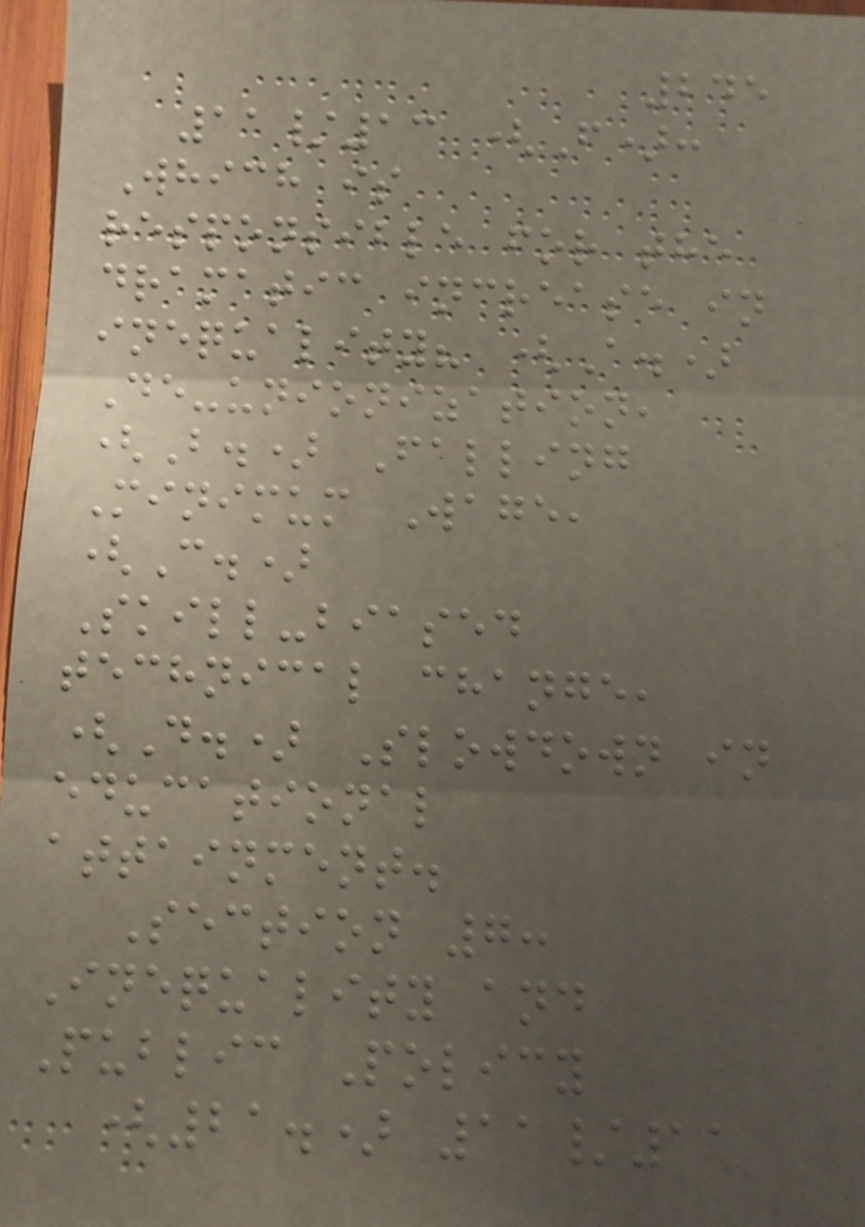245
11/13 (F):
Which is
responsible for the
dramatic increase in
inequality? (A.)
De-unionization,
(B.) Falling
Minimum Wage,
(C.)
Skill-biased
technical change,
(D.) Slowdown in
educational
attainment.
Section 7:
Inequality and
Public Policy
(21.) 11/11
